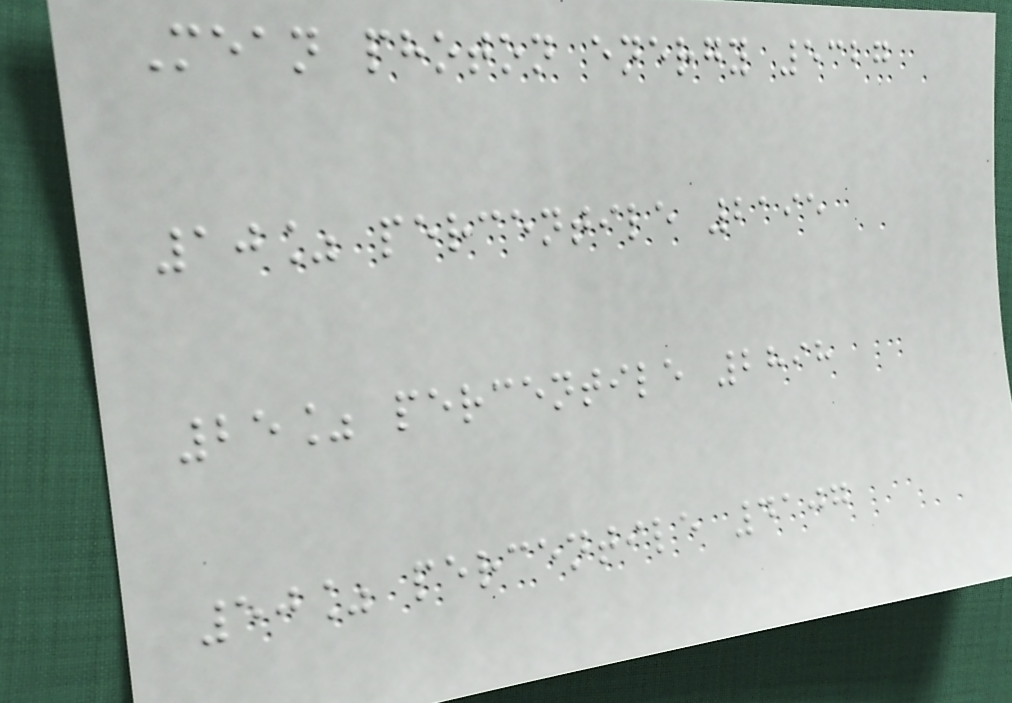Mean photon energy 5327
10% percentile 2195
25% percentile 2898
50% percentile 4107
